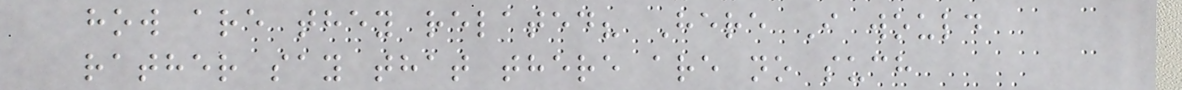how are they related? Here I would
rather say that there are no such
